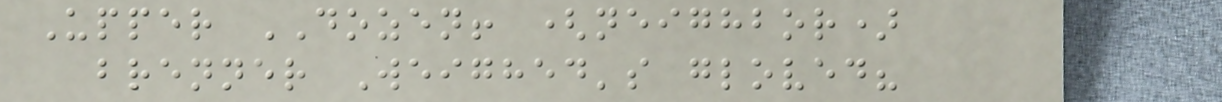Upper DOZEN! (neighbor)
brenner Weighed's gloved?
